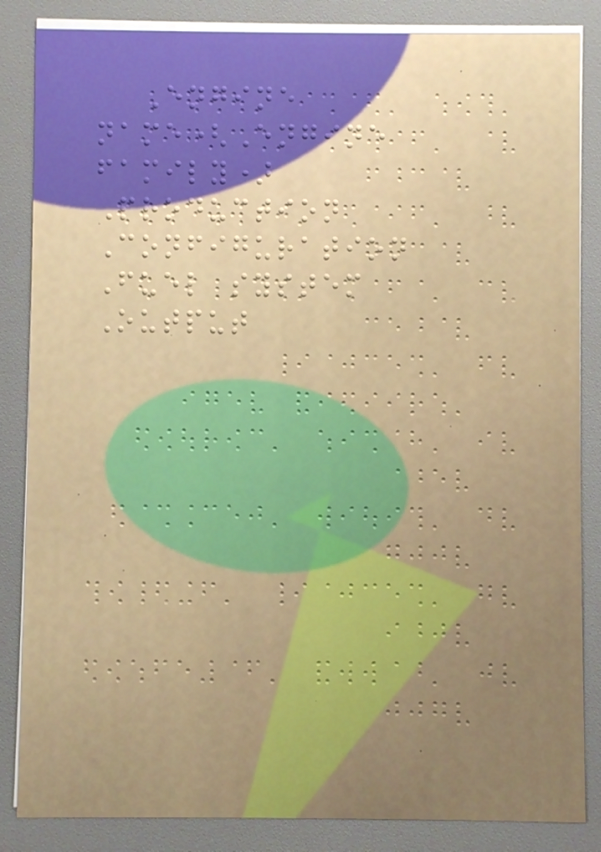Engine
name(Engine
family)
Production
Configuration
Fuel system
Output
